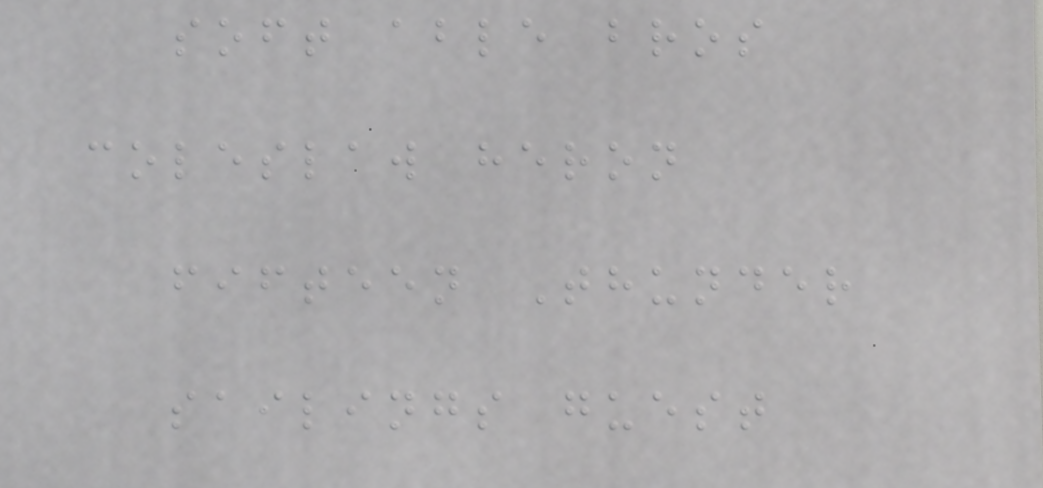soft able bros
coleslaw heron
fifteen Thunder
sailings guest
